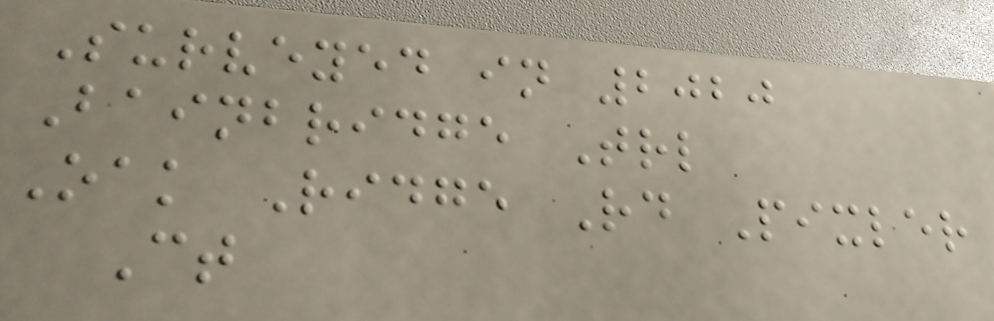Surveyed in 2020
Bainbridge Trl
Oak Ridge Rd Pixler
Ct
